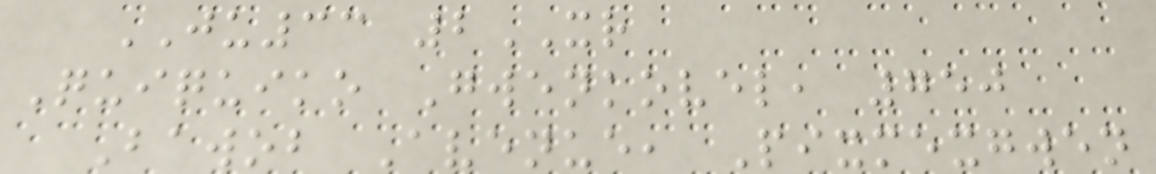JU33 2XR
Quiquiko Gwenkovel, 750
Bawob Avenue, Pixmexgwen
